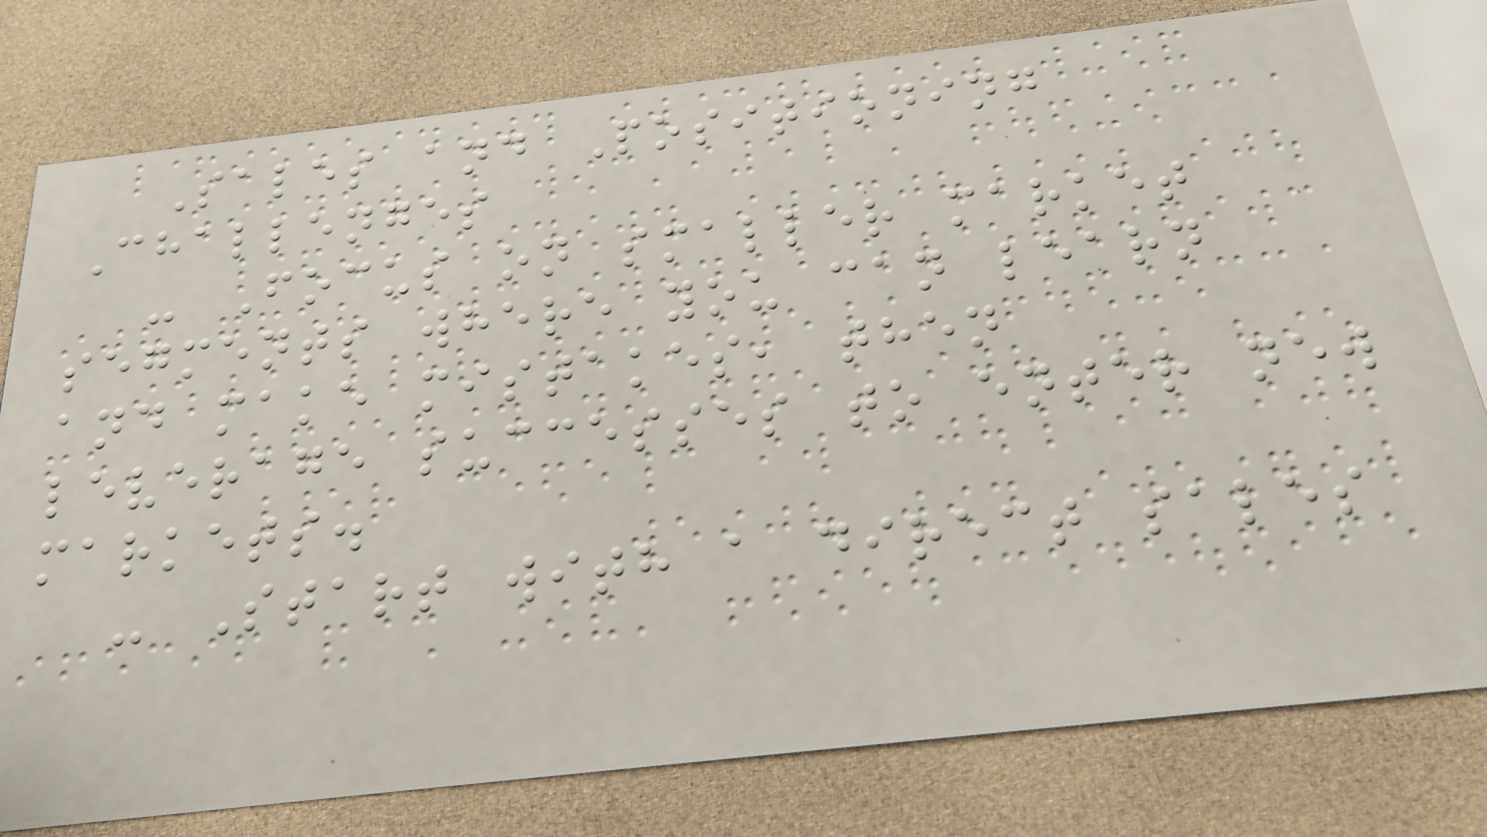Sales and Positioning
Challenges
- Focus on smaller market
segments where you can learn
and make mistakes, then
leverage successes to enter new
markets.
- Start with a direct sales
